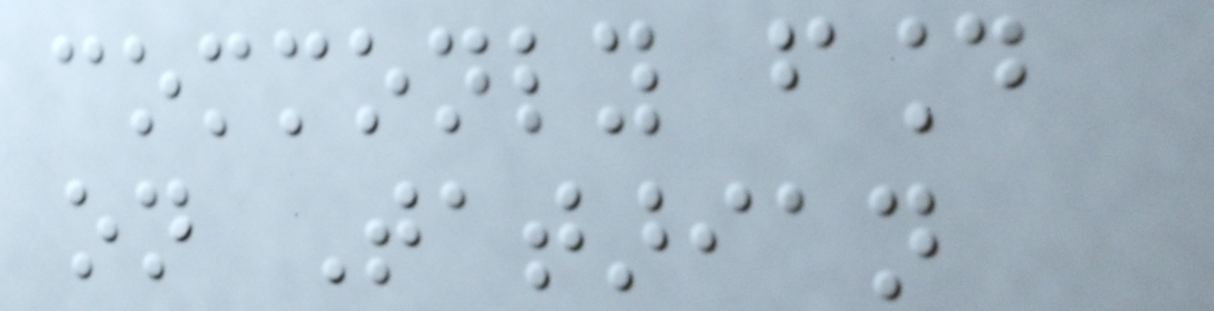commonly found
on Tatarian
